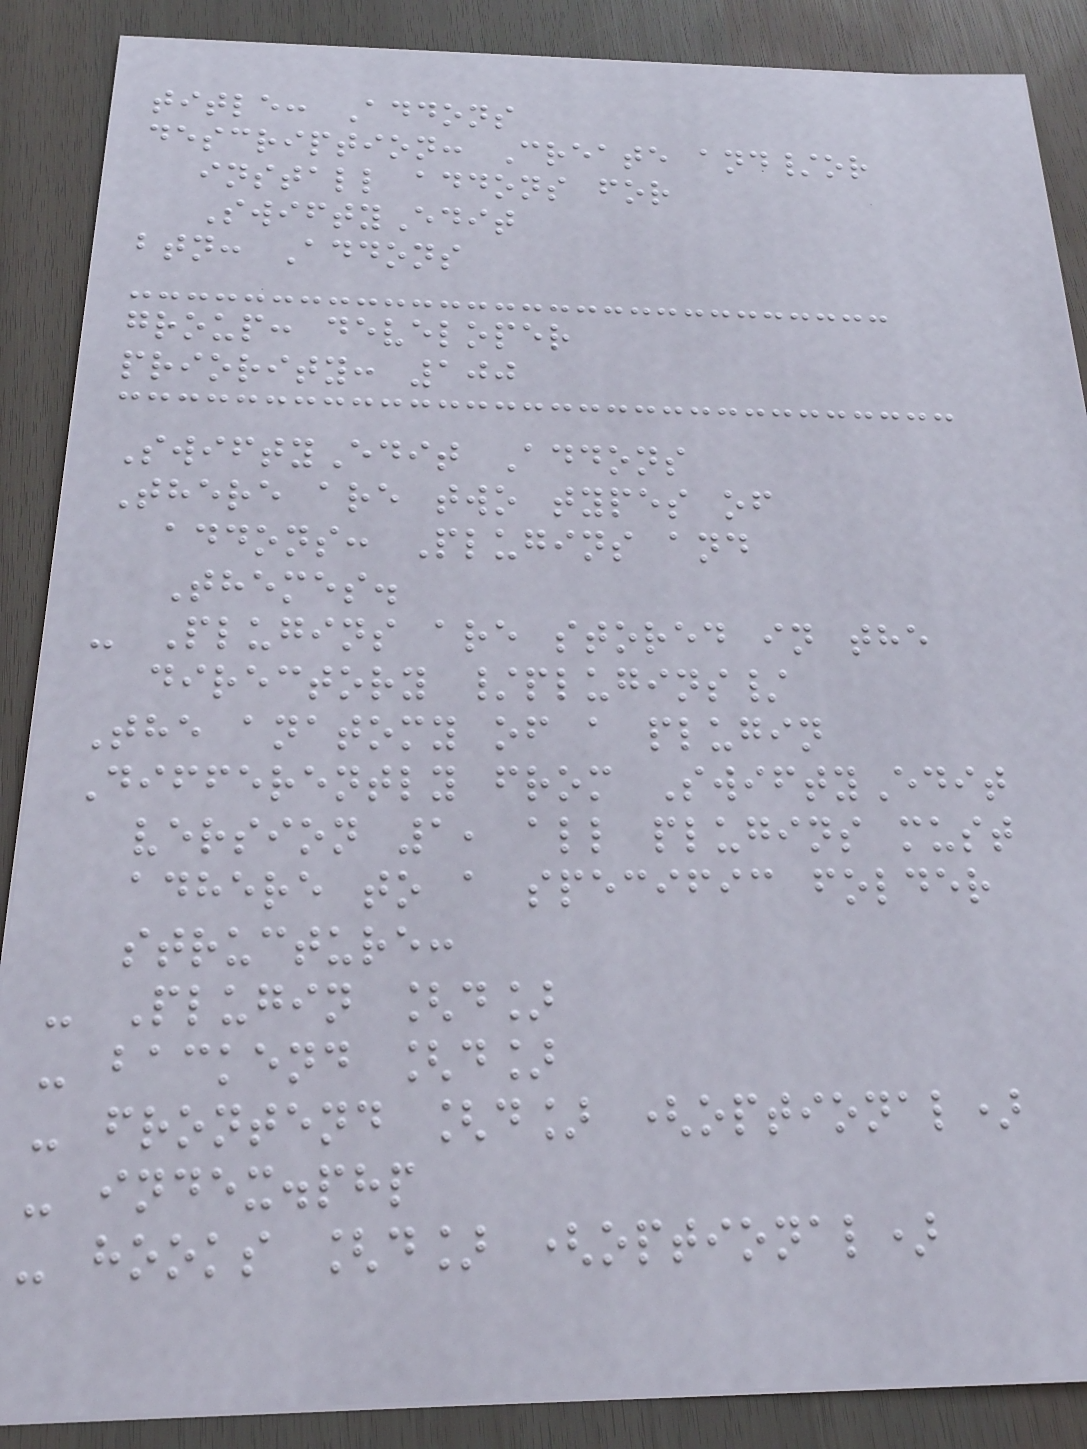title: Addons
description: Create and/or
install addons for
SwiftyEdit
btn: Addons
group: developer
priority: 100
SwiftyEdit Addons
There are two types of
addons: Plugins and
Themes.
- Plugins are stored in the
directory /plugins/
The anatomy of a plugin
Differently from SwiftyEdit
version 1, all plugins must
adhere to a specific folder
structure:
- Plugin [d]
- backend [d]
- frontend [d] (optional)
- index.php
- hooks [d] (optional)
